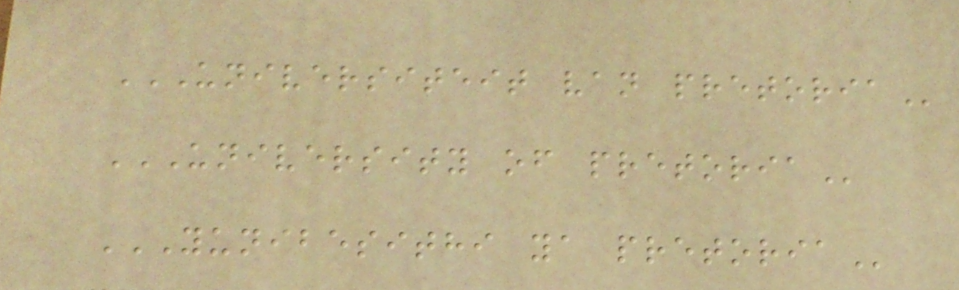UNIVERSITEIT VAN PRETORIA
UNIVERSITY OF PRETORIA
YUNIBESITHI YA PRETORIA
